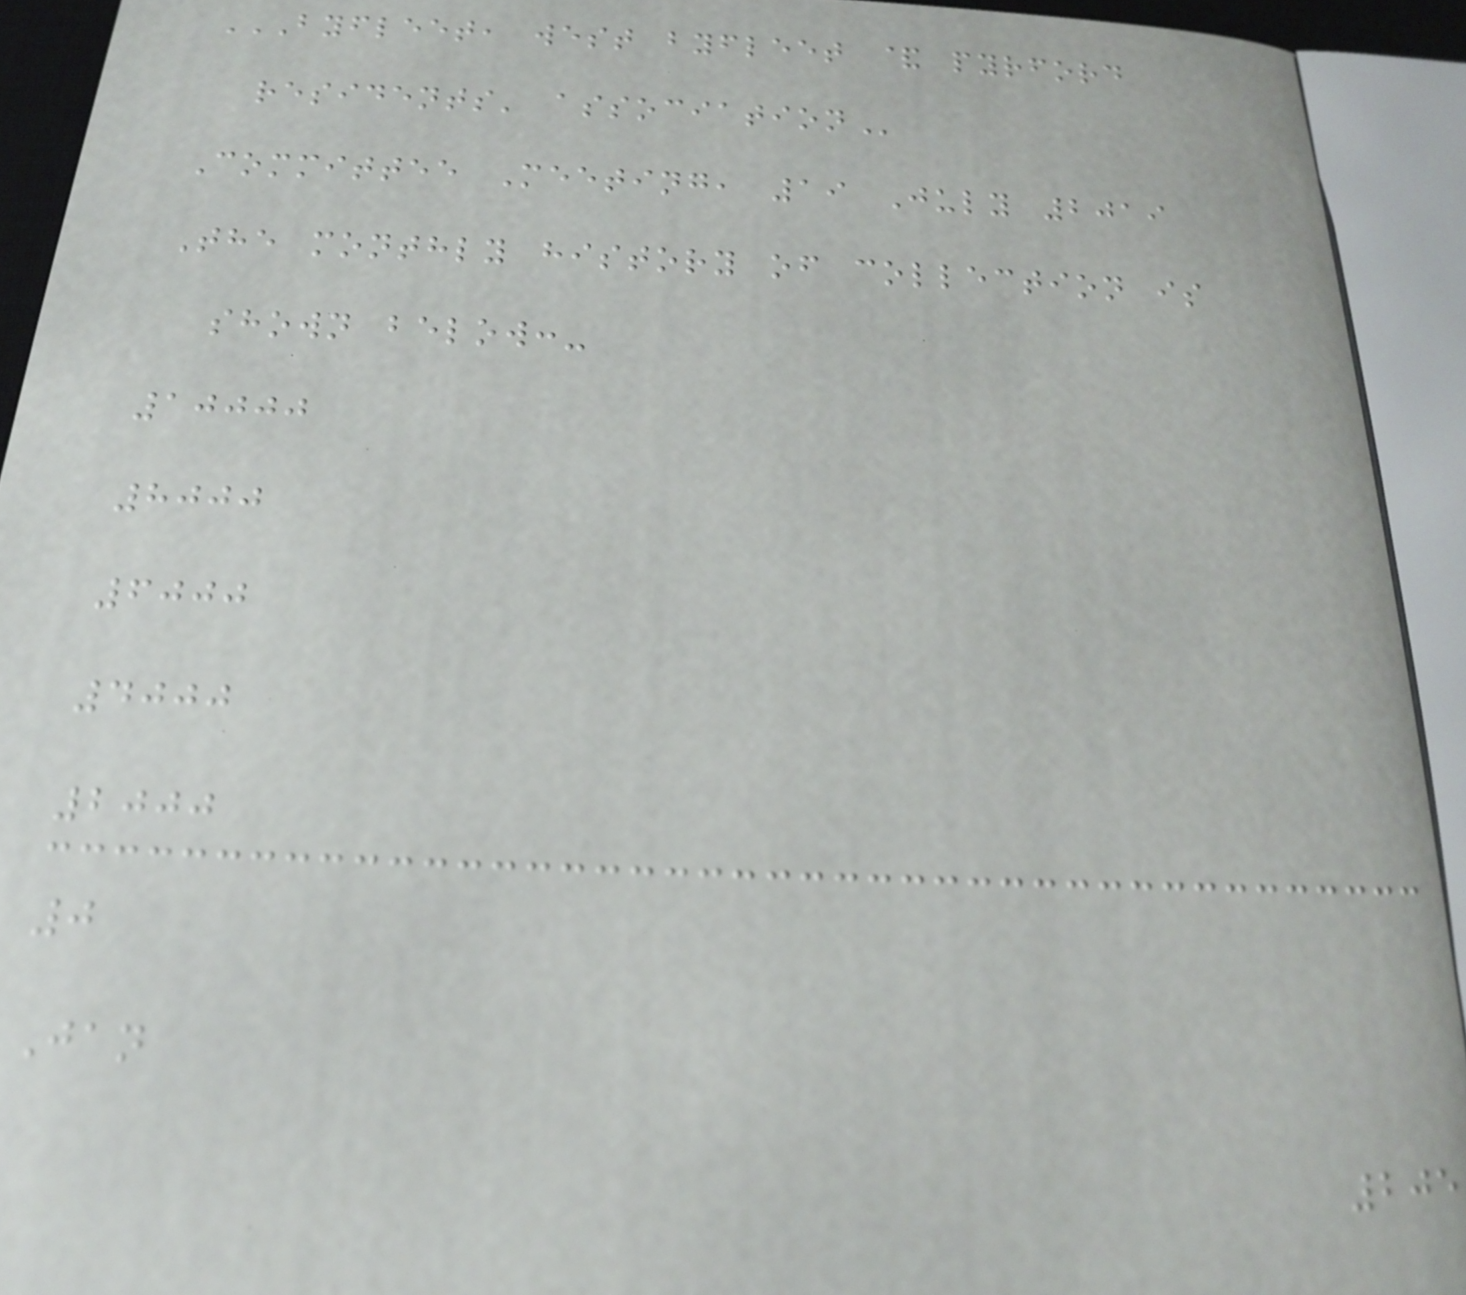BYFLEET, WEST BYFLEET & PYRFORD
RESIDENTS' ASSOCIATION
Committee Meeting, 19 July 2019
The monthly history of collection is
shown below:-
10000
8000
6000
4000
2000
0
Jan
205
